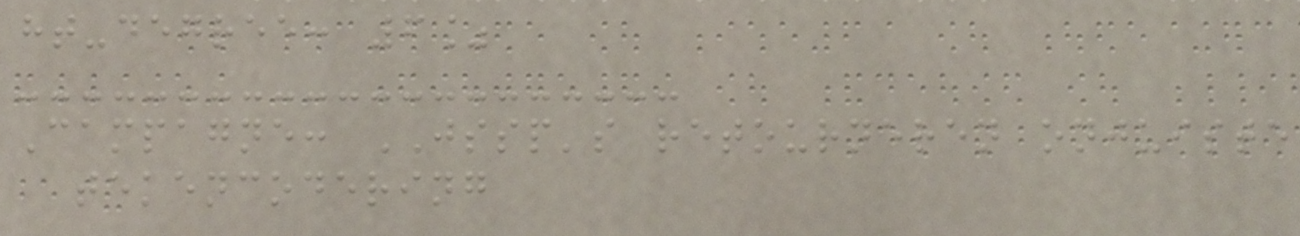ht-degree: 6%
Campagne: JSSP's retourneren onjuiste
tekencodering
